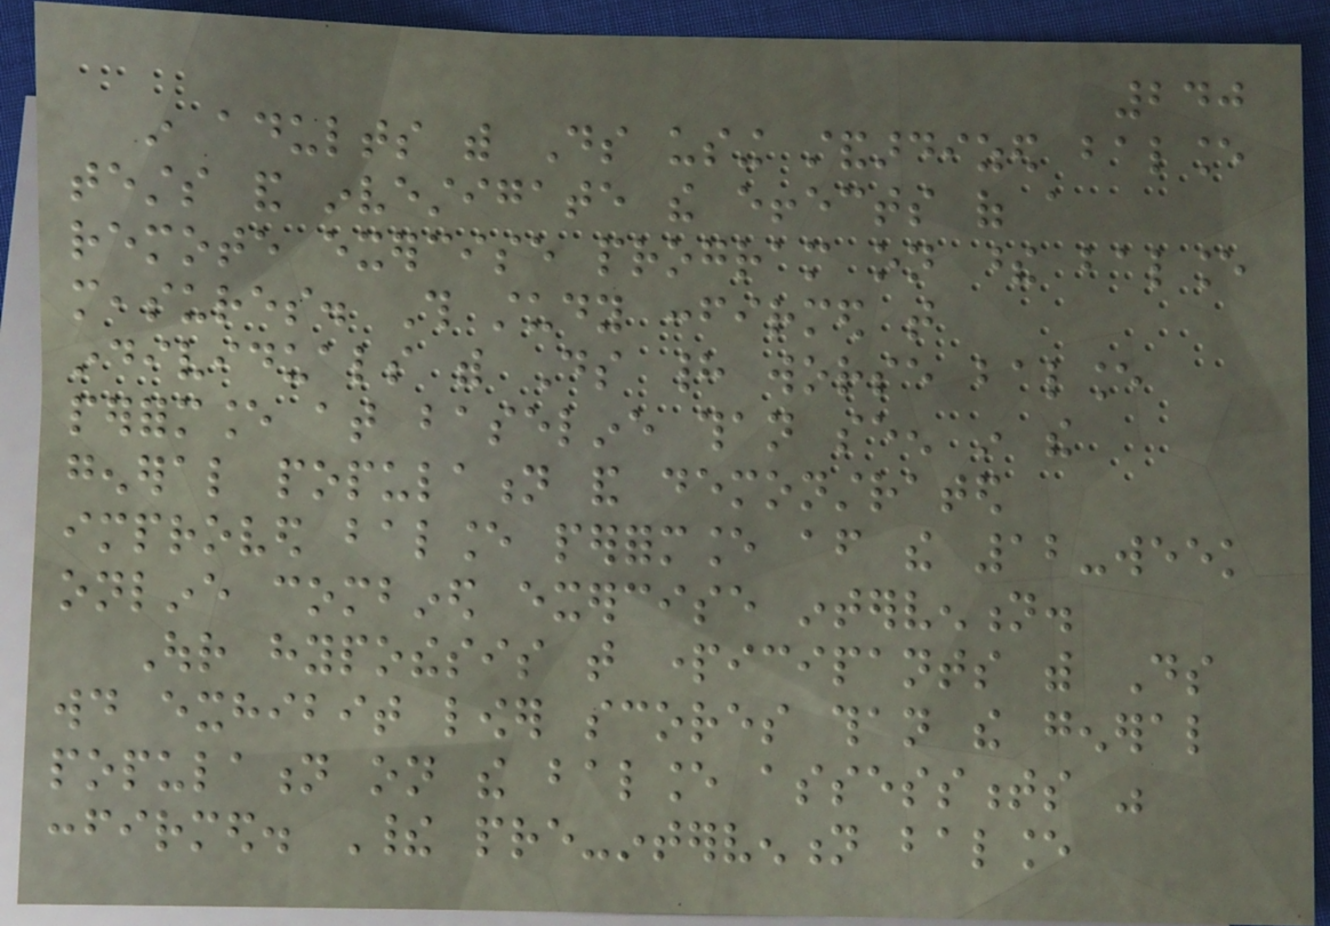240
in adults with Ds using standardized balance
tests and investigate the effects of a
remote exercise program on these balance
measures. This study confirmed that
individuals with Ds had worse balance
performance at baseline than seen in the
general population and demonstrated
improved balance performance after the 12-week
online combined exercise intervention.
Our hypothesis that participants with Ds
would exhibit lower scores than the general
population on the balance assessments was
confirmed. Their pre-intervention balance
